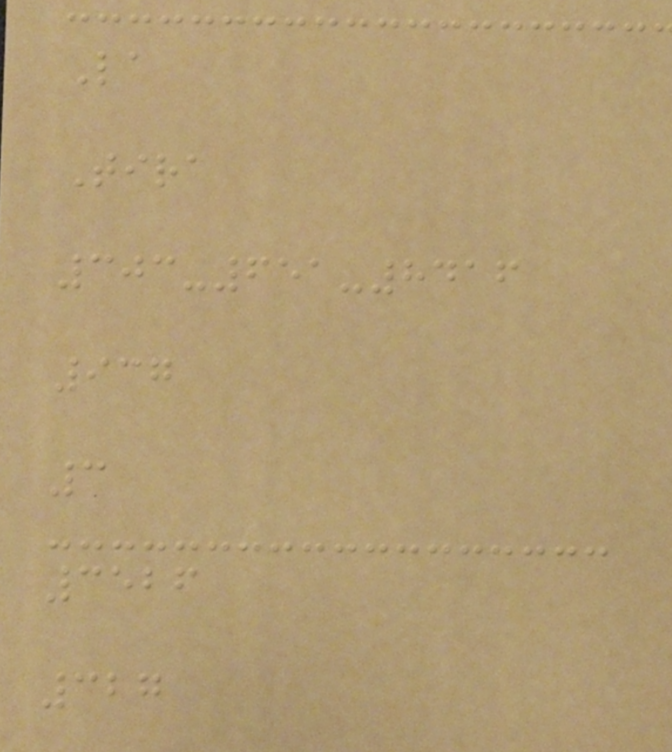La
Tira
303-651-8416
937
3
3526
327
